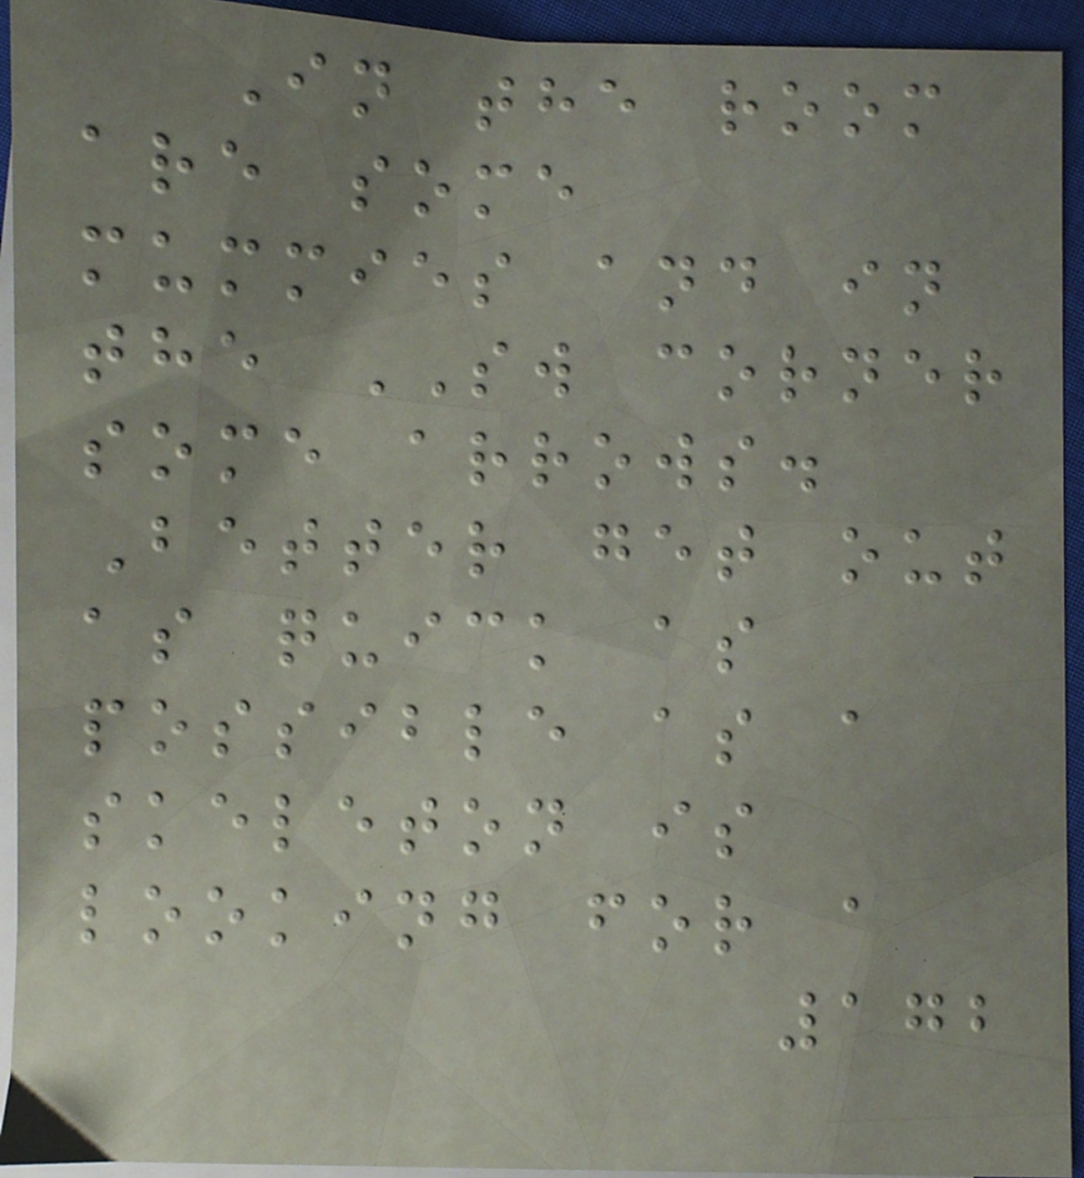In the room
are some
mummies and in
the SW corner
some arrows.
Better get out
as quick as
possible as a
skeleton is
looking for a
172
